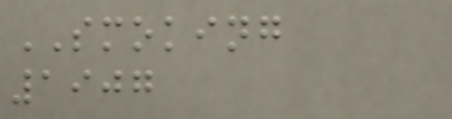SMOKING
1907
